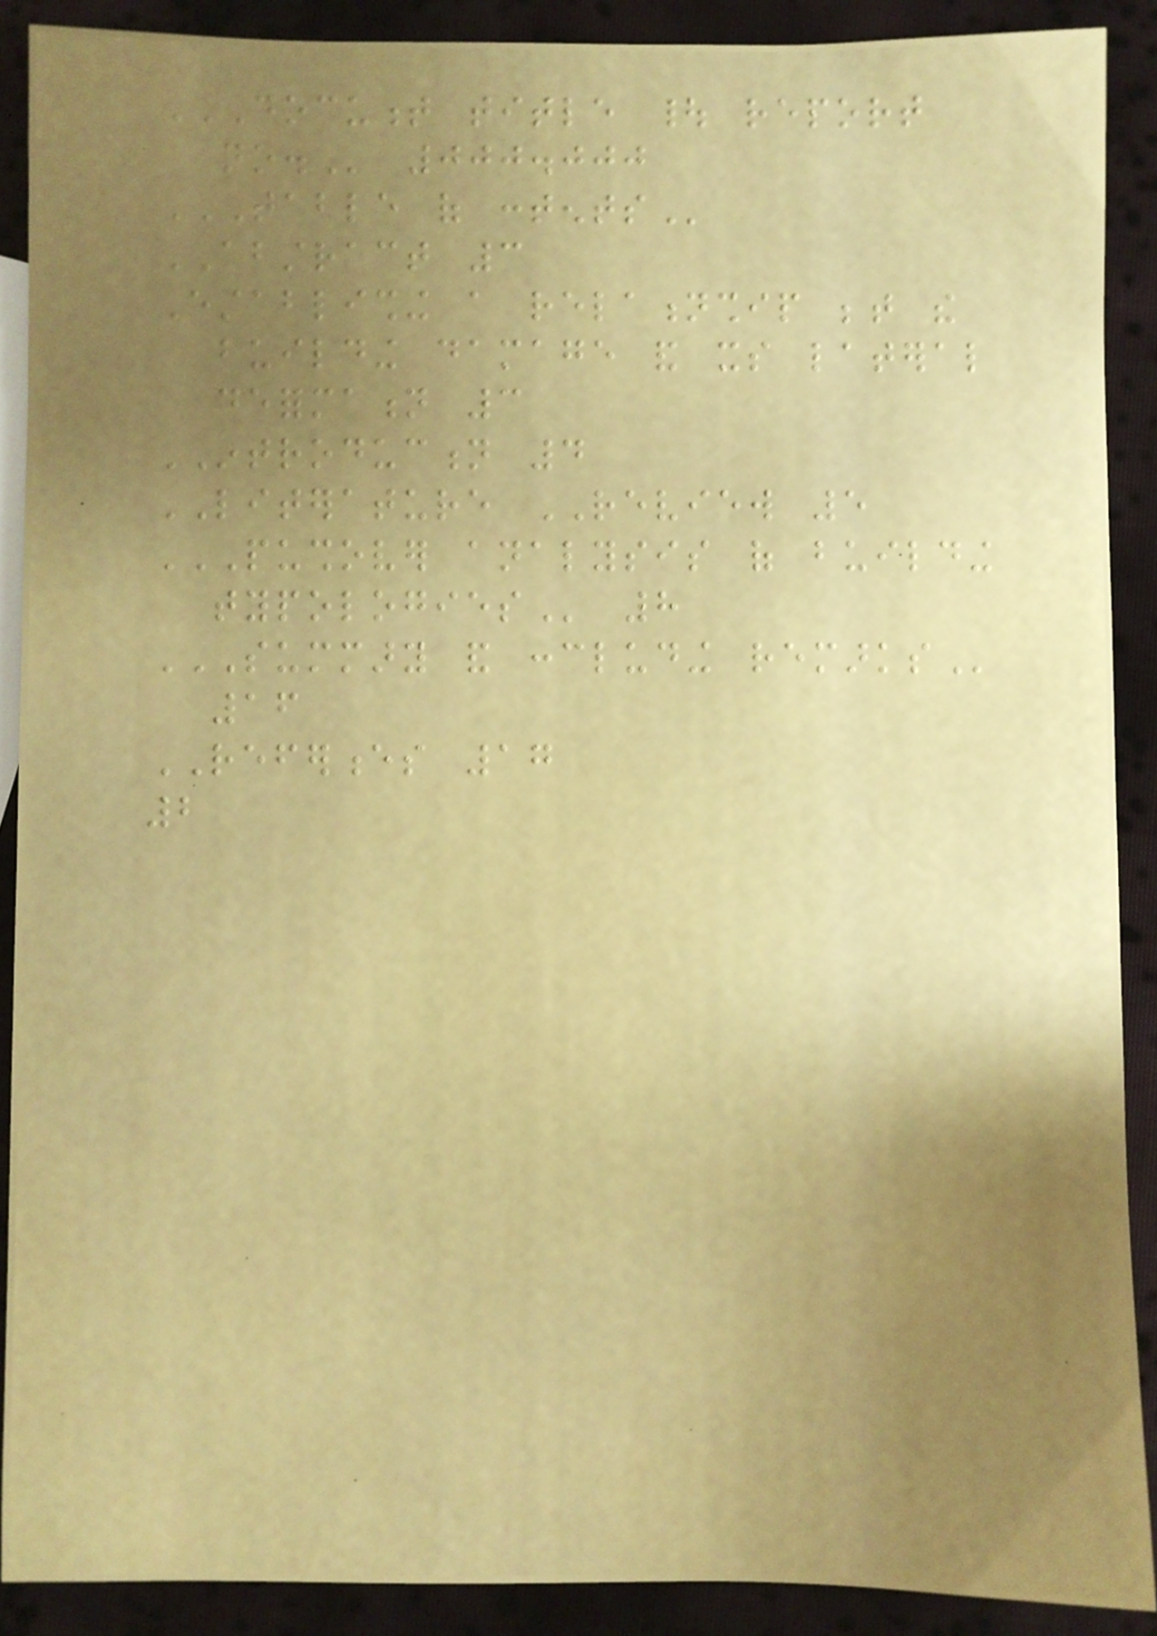DOCUMENT TITLE | REPORT
NO. 000.000
TABLE OF CONTENTS
ABSTRACT 3
Establishing a relationship between the
building damage and its lateral
deformation 3
INTRODUCTION 4
LITERATURE REVIEW 5
PUSHOVER ANALYSIS OF BUILDING
TYPOLOGIES 8
SUMMARY AND CONCLUDING REMARKS
16
REFERENCES 17
2
